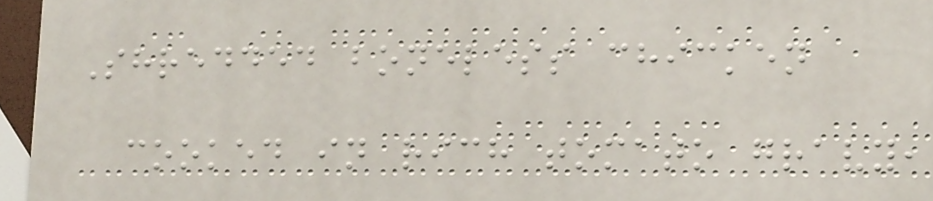Shredded boneless chicken
cooked in rich tomato gravy,
